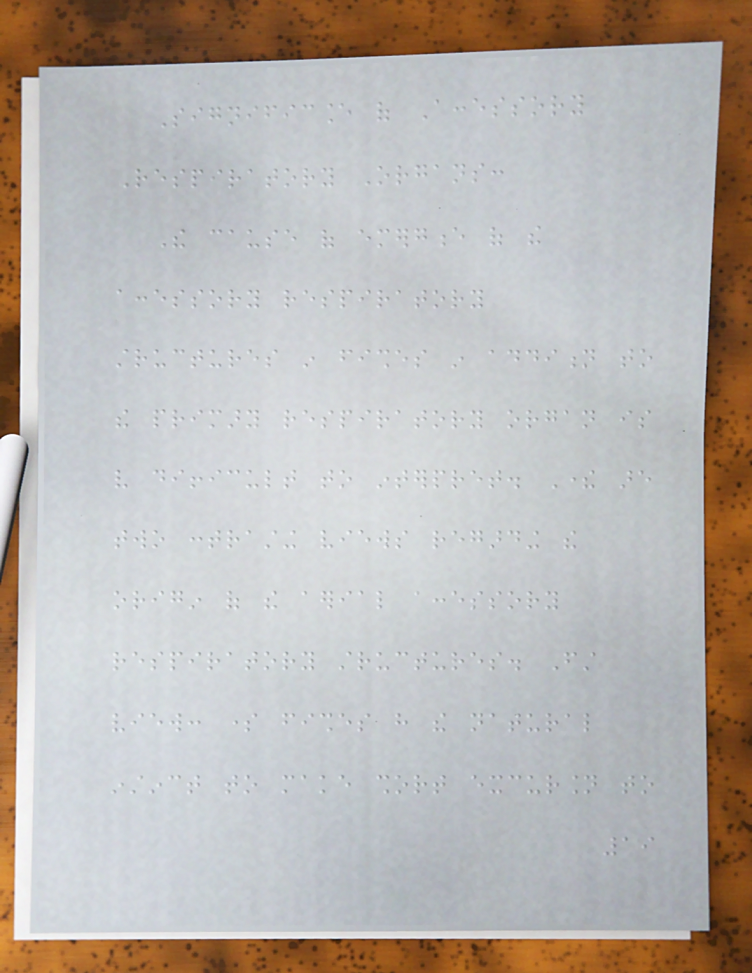Significance of Accessory
Respiratory Organs:
The cause of emergence of the
accessory respiratory
structures in fishes in addition to
the primary respiratory organ is
very difficult to interpret. There are
two contrasting views regarding the
origin of the aerial accessory
respiratory structures. First
view: some fishes have the natural
instinct to make short excursion to
19
